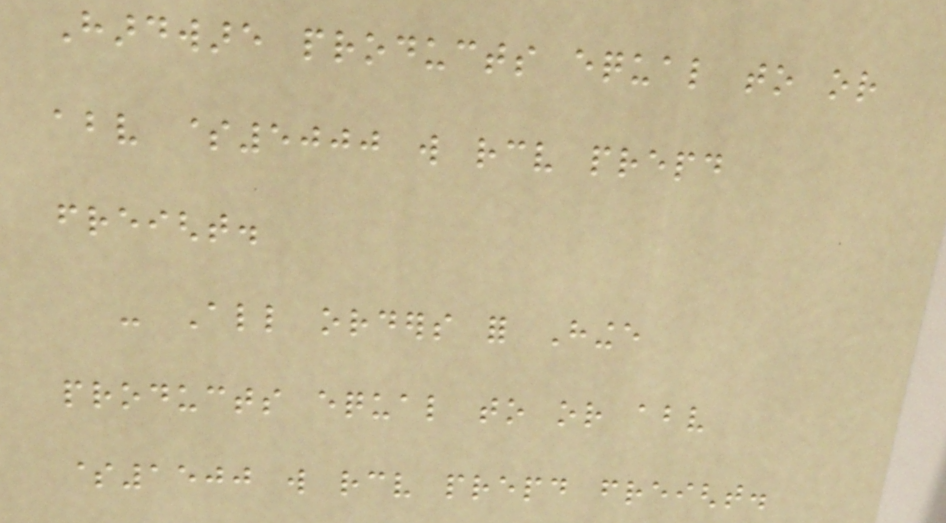Hardware products equal to or
above $5000 will receive prepaid
freight.
- All orders for Hinge
products equal to or above
$1500 will receive prepaid freight.
